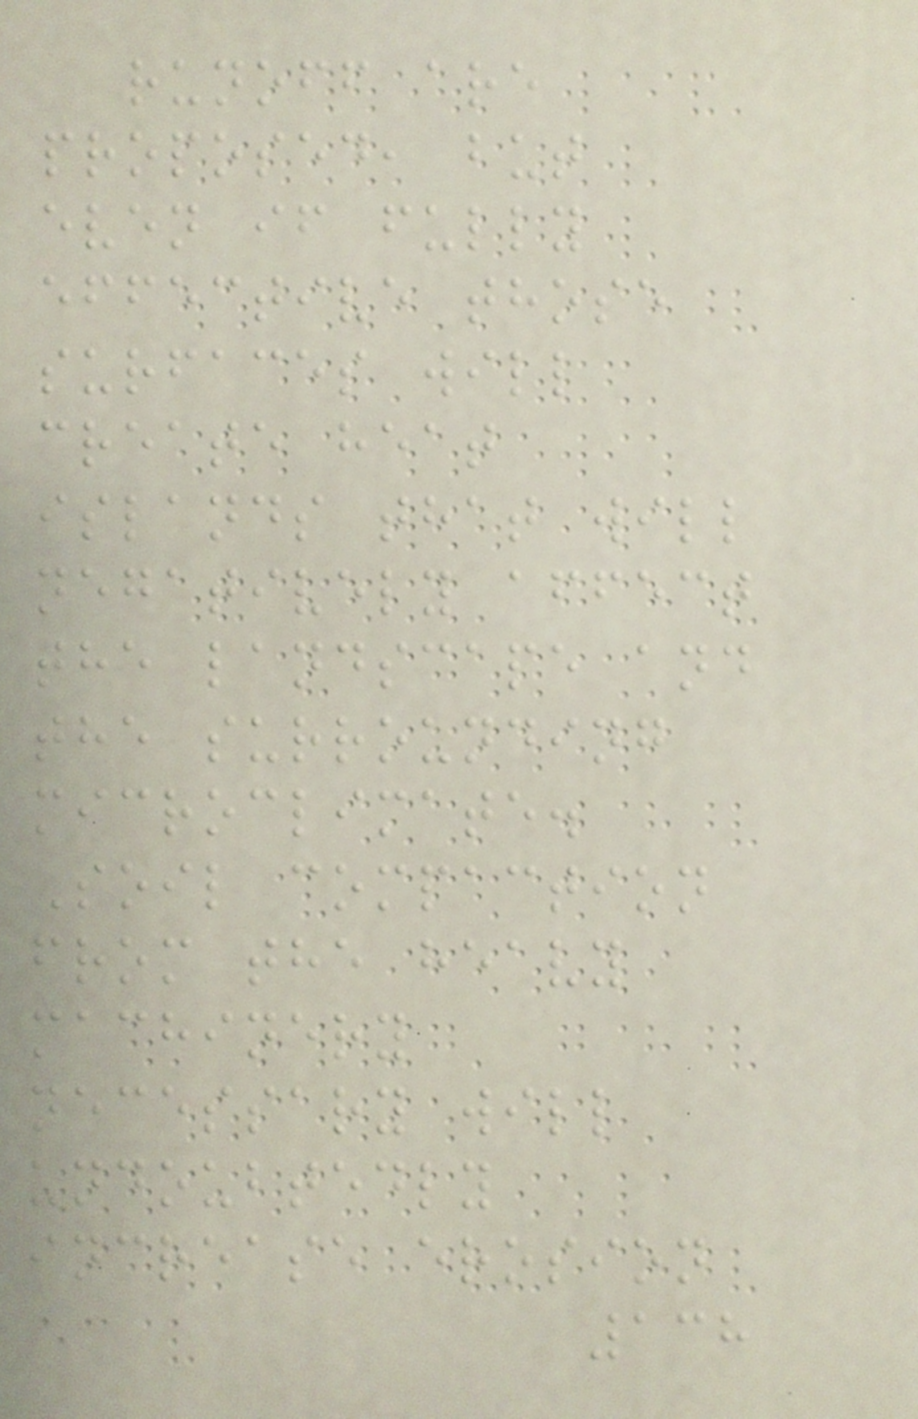runoff are
proposed, but
even if fully
effective those
surfaces will
create heat
islands that will
negatively affect
the landscape and
the surrounding
microclimate.
Soil compaction
from the heavy
machinery
necessary will
undoubtedly
increase erosion
138
